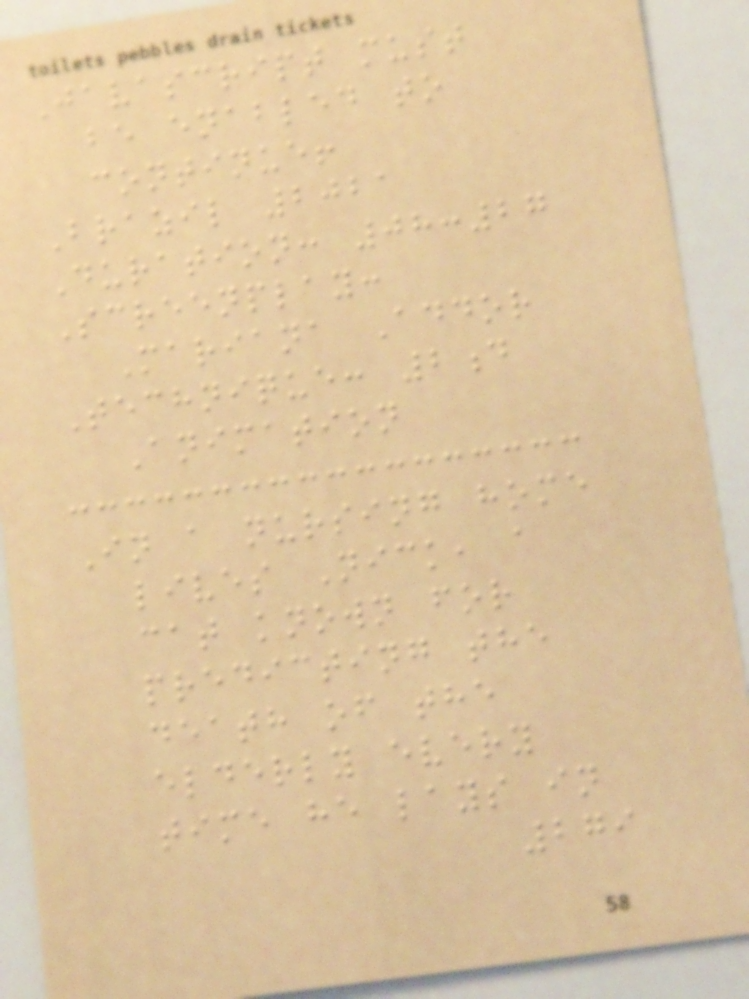Javascript must
be enabled to
continue!
Brazil 2021
Duration: 08:27
Screenplay:
Mariana Addor
Technique: 2d
Animation
In a nursing home
lives Nick, a
cat known for
predicting the
death of the
elderly every
time he lays in
279
